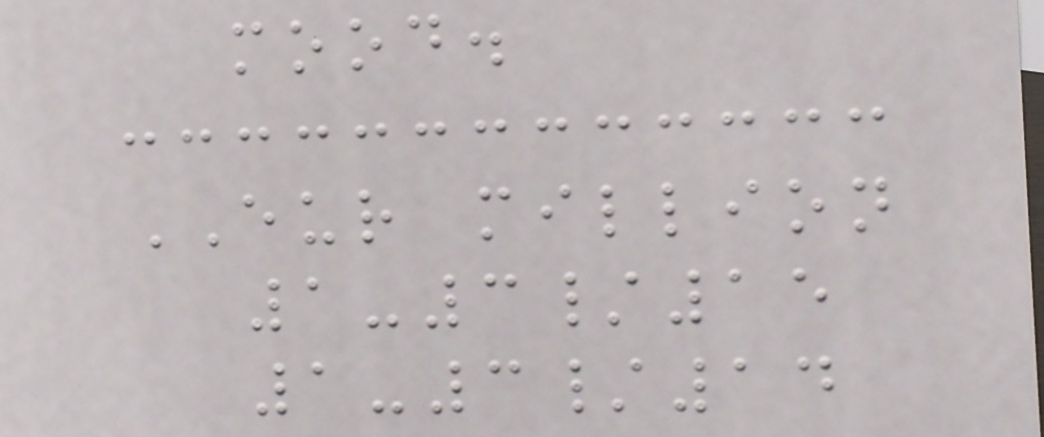mood.
EUR million
1-3/15
1-3/14
